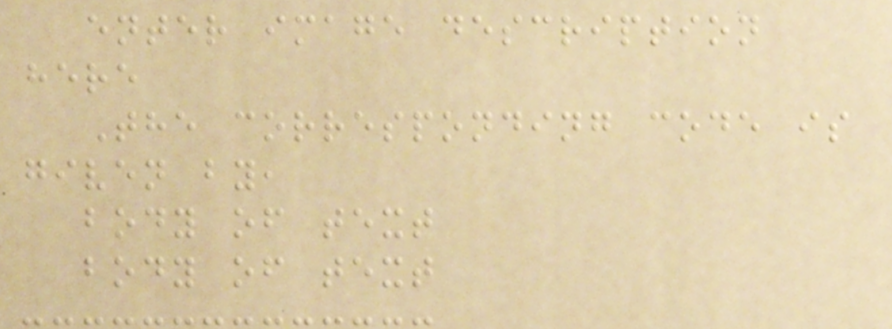enter image description
here
The corresponding code is
given by,
body of text
body of text
